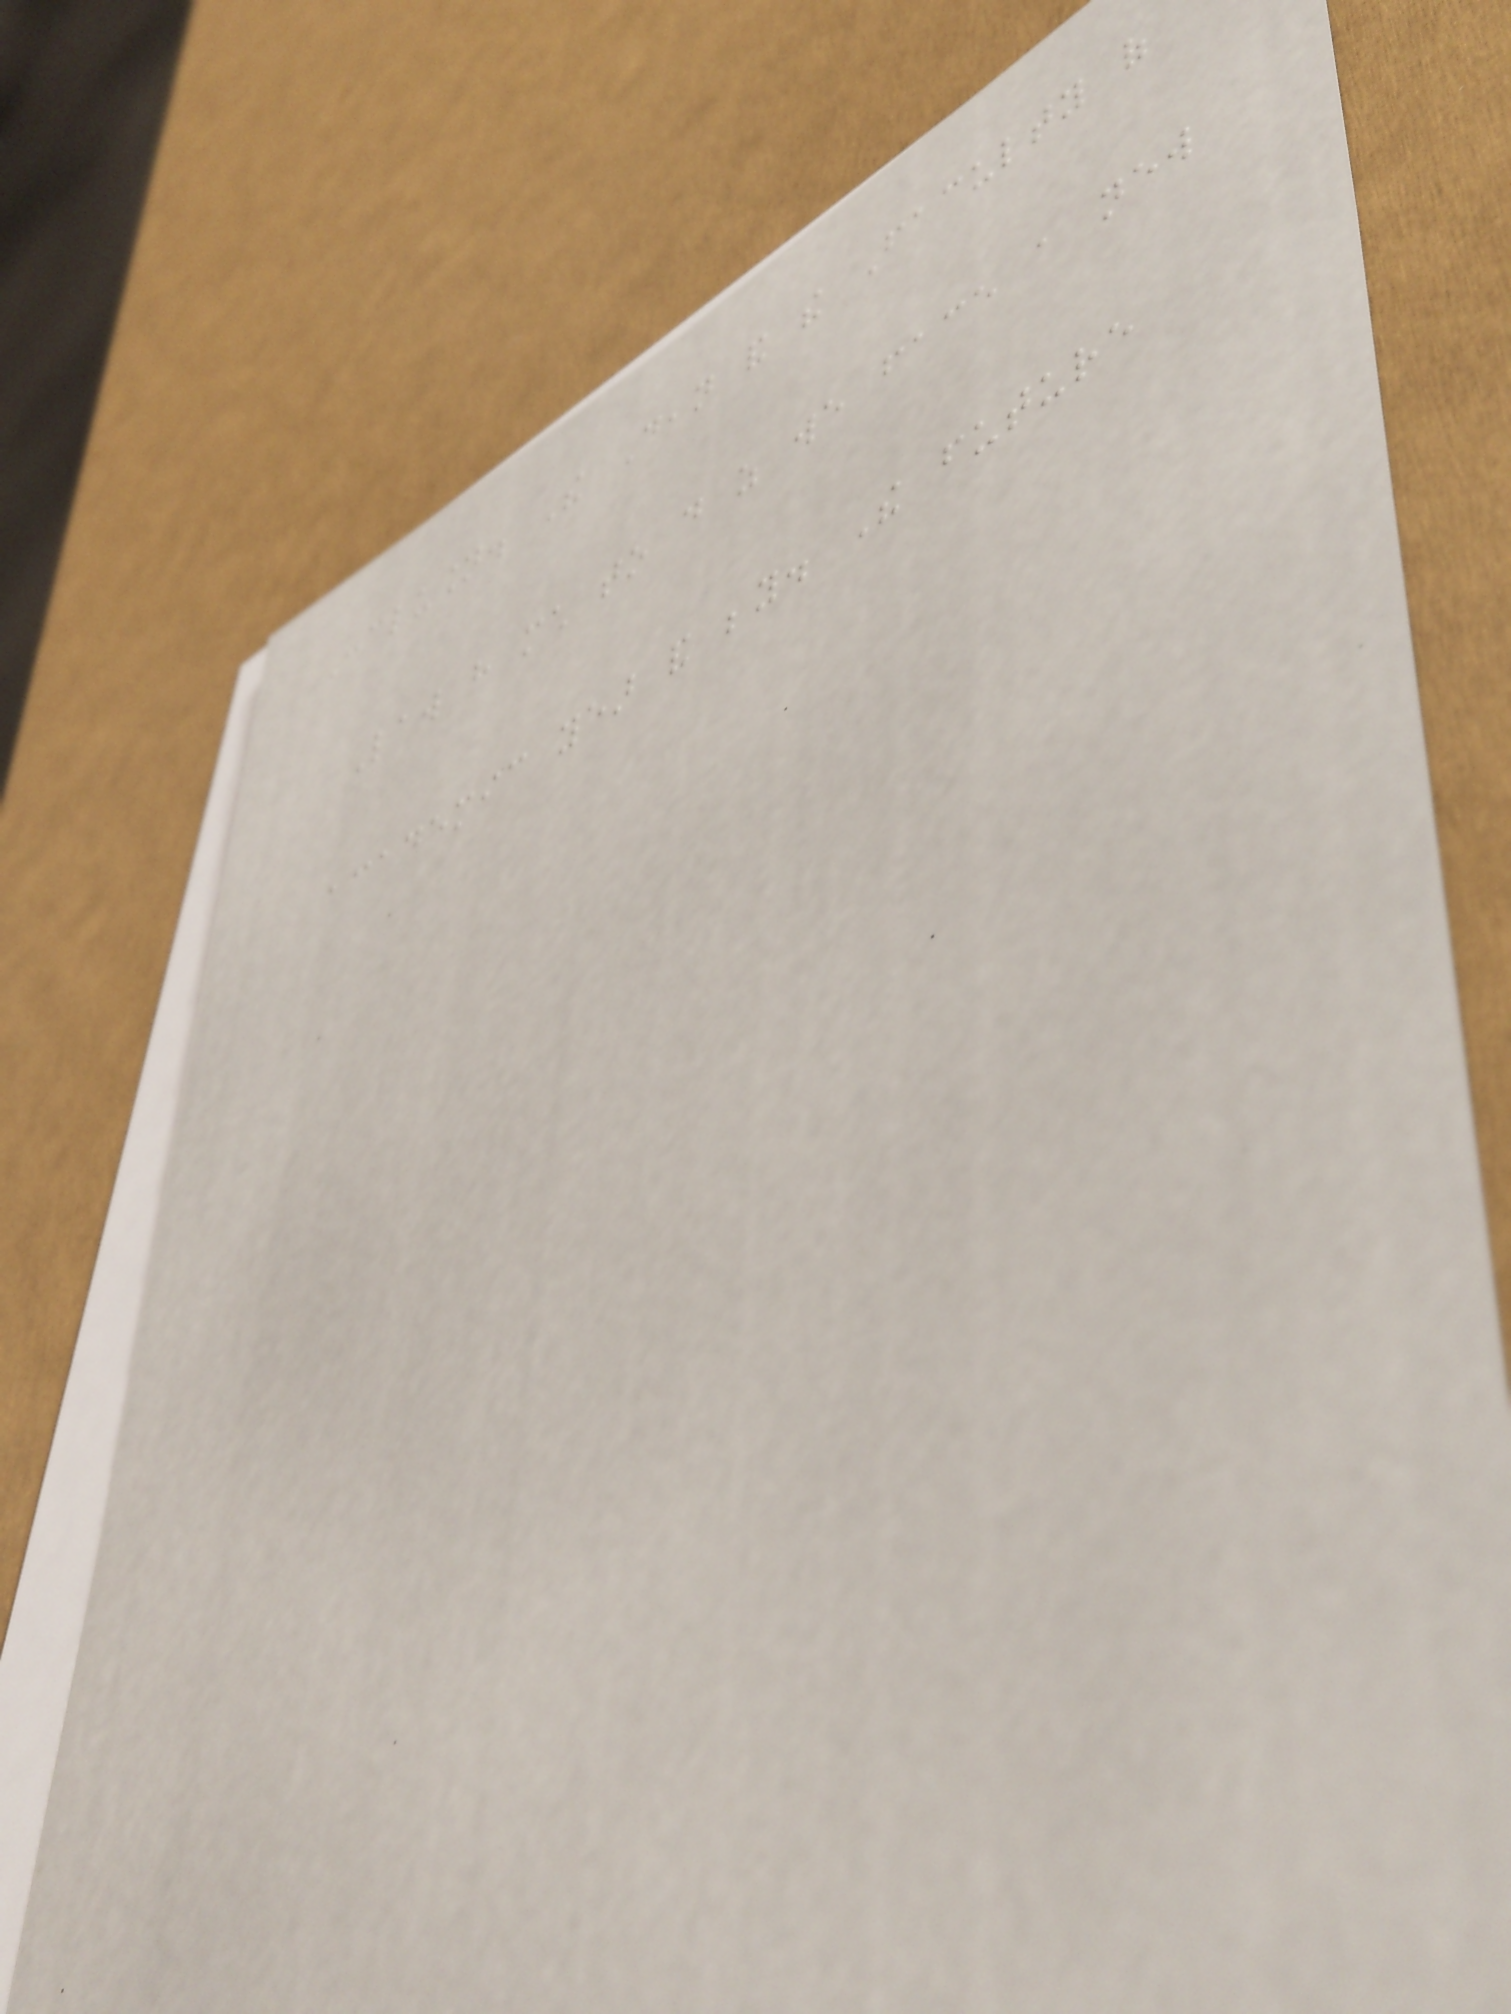Conclusion. The Dean and the Faculty of
Law have much to do as we face a new
academic year and beyond. The future
